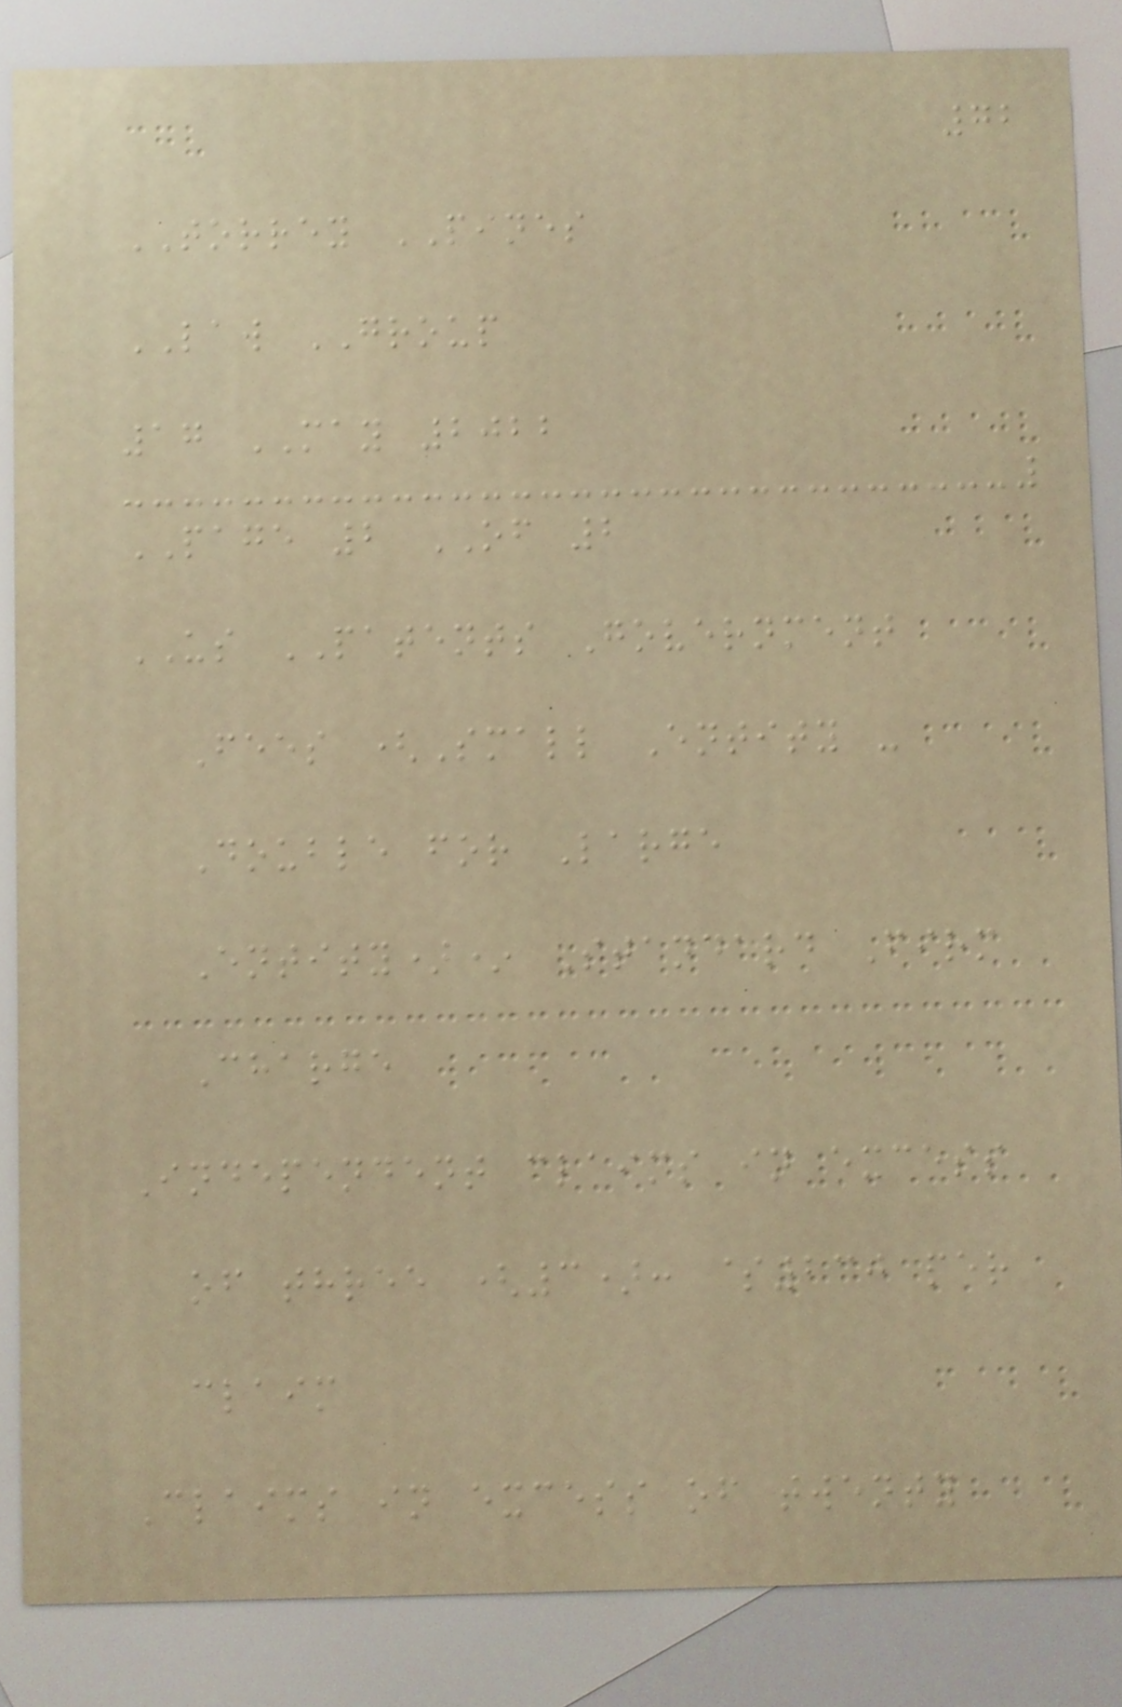72
TORREY PINES
LAW GROUP
17 MAY 2022
PAGE 2 OF 2
US PATENTS Government
Fees (Small Entity -
Double for Large
Entity)* Standard Firm
Charge
Independent claims in excess
of three (3): $230 per
claim
Claims in excess of twenty
